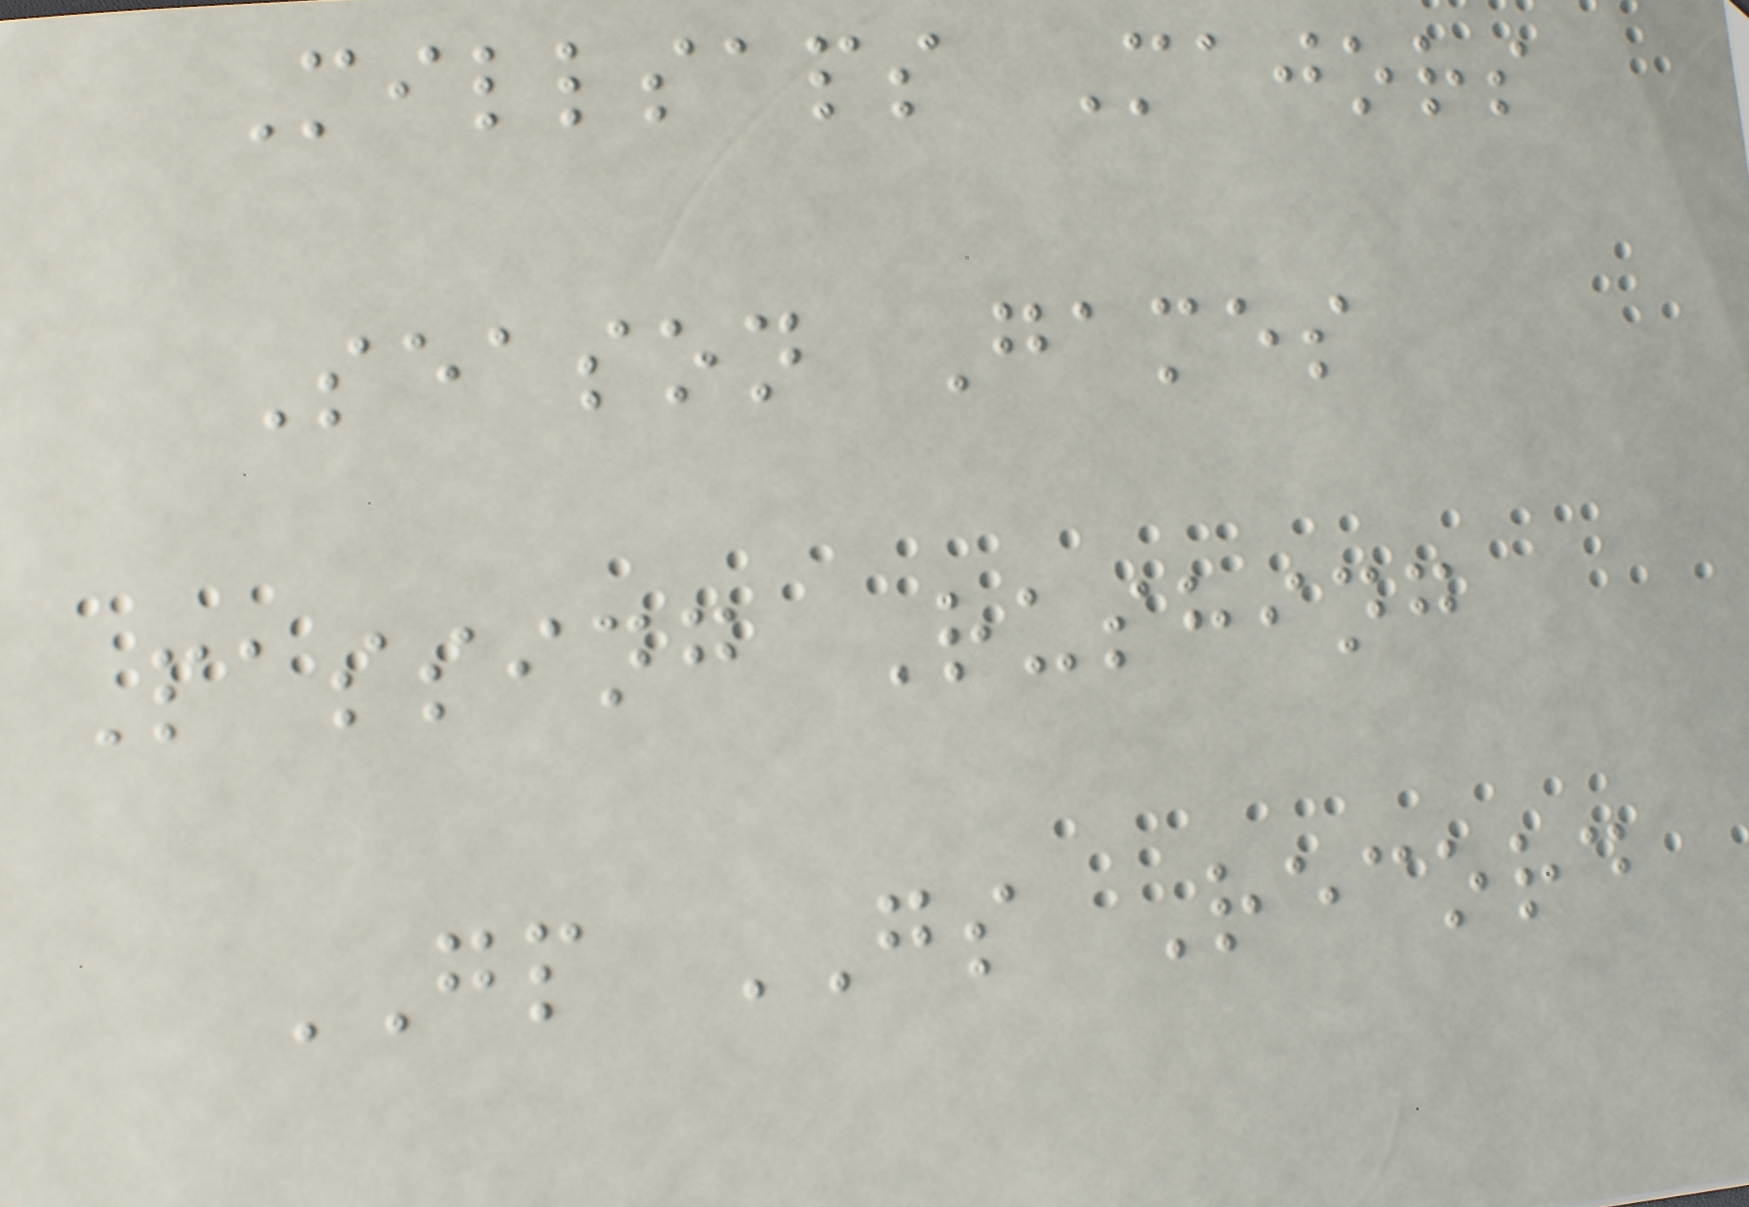Millsaps Majors
Season Games
Passing Rushing
GP GS Record
